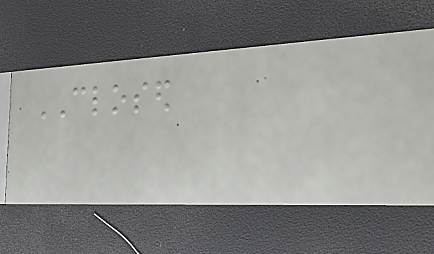CLOSED
